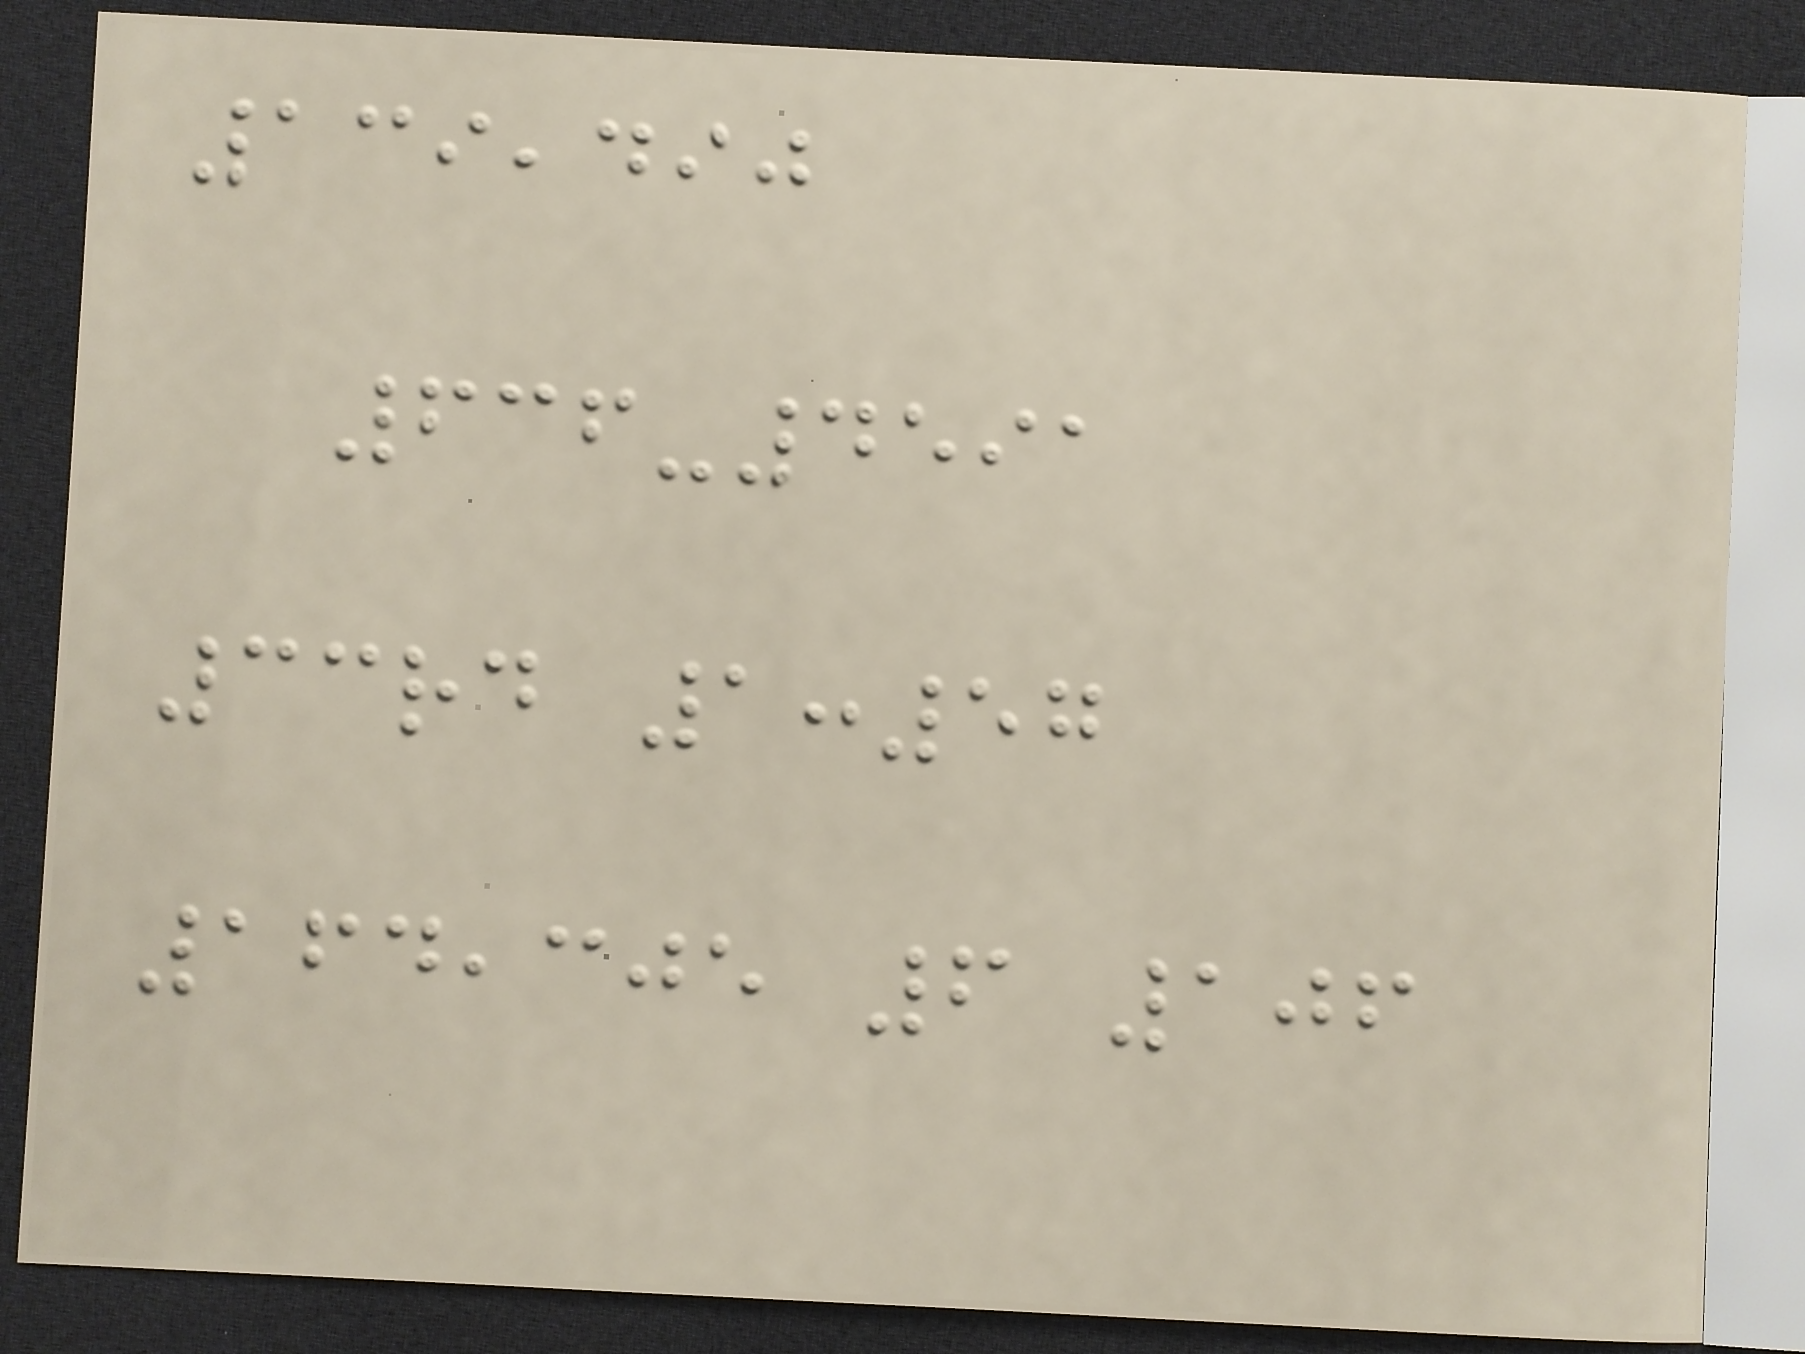139,490
636-4591
33rd 1:57
164,305 6 106
